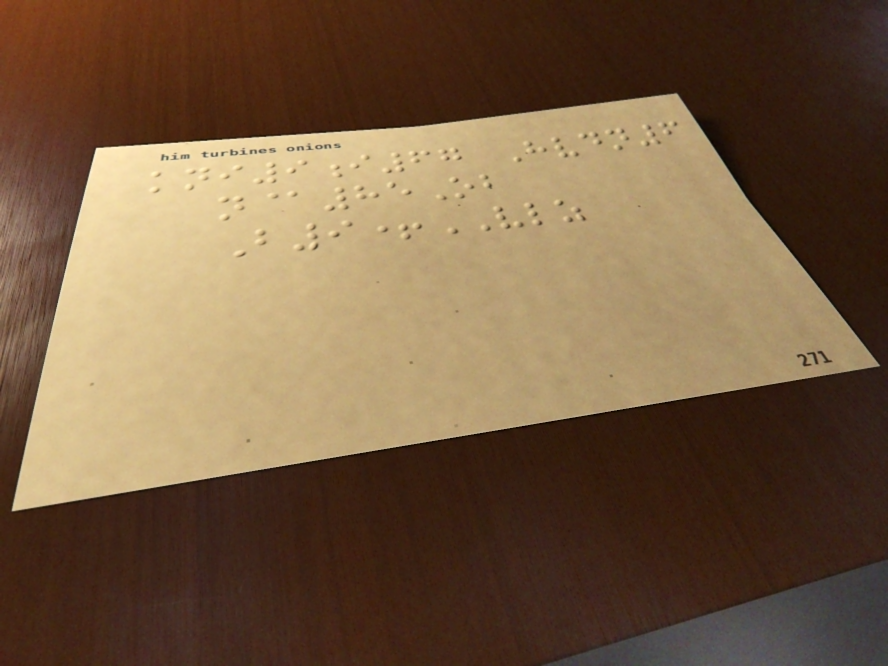kni9i67 Hvdn6
n@85Ob
B9+VLZ
